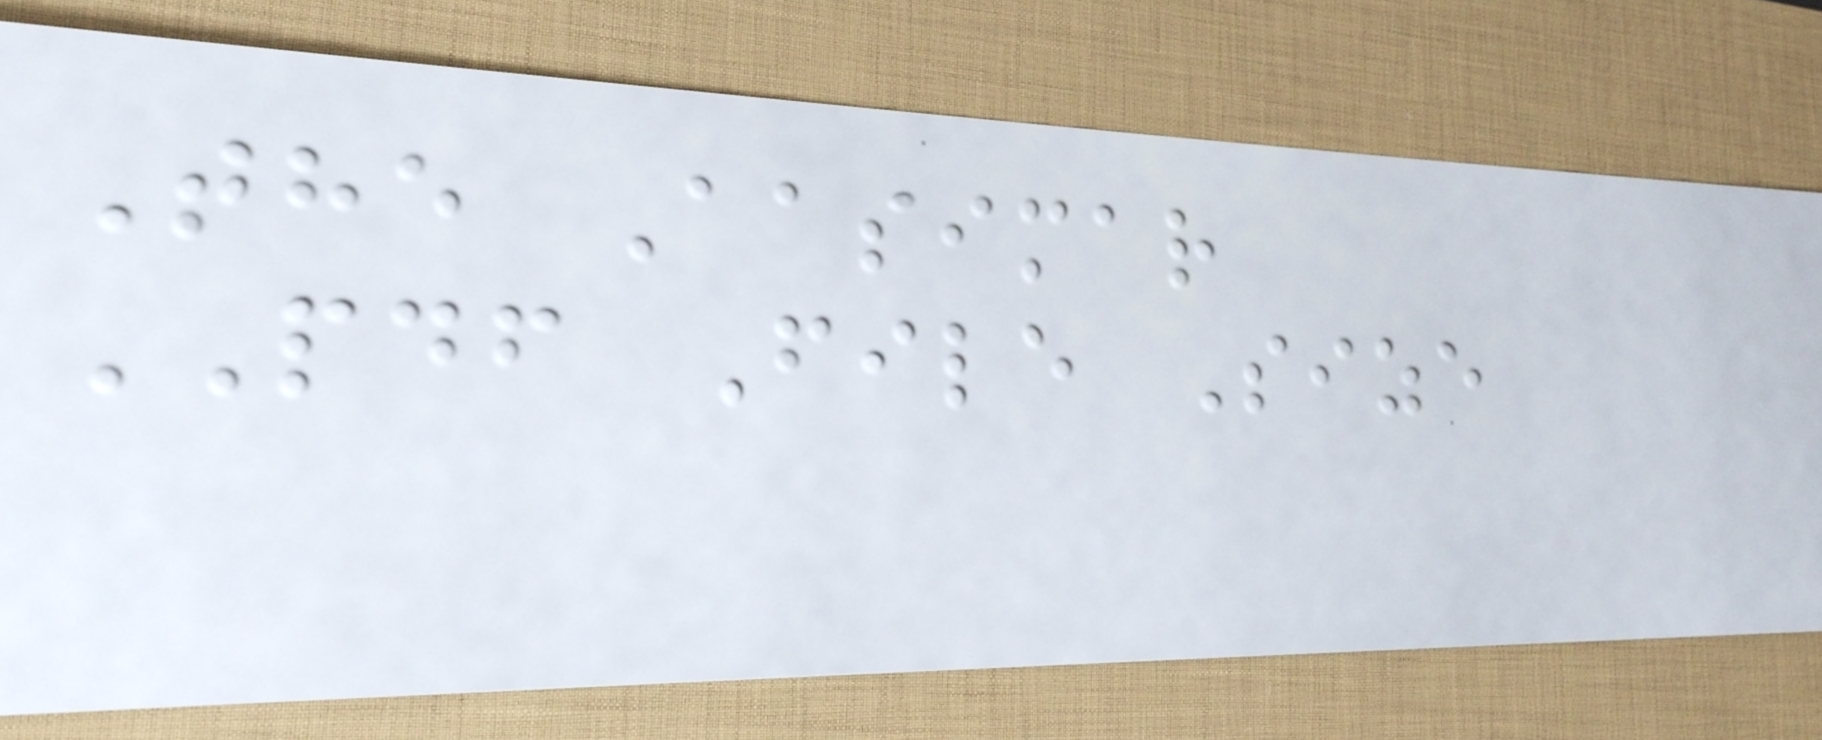The Aasimar
PDF File Size
